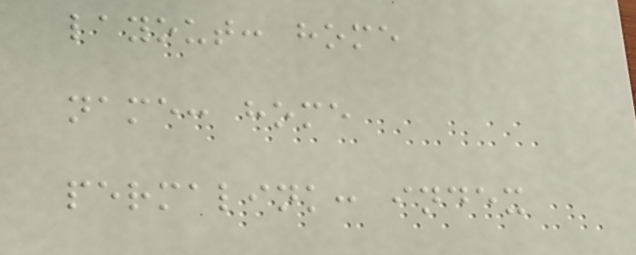layout: home
name: home
permalink: index
